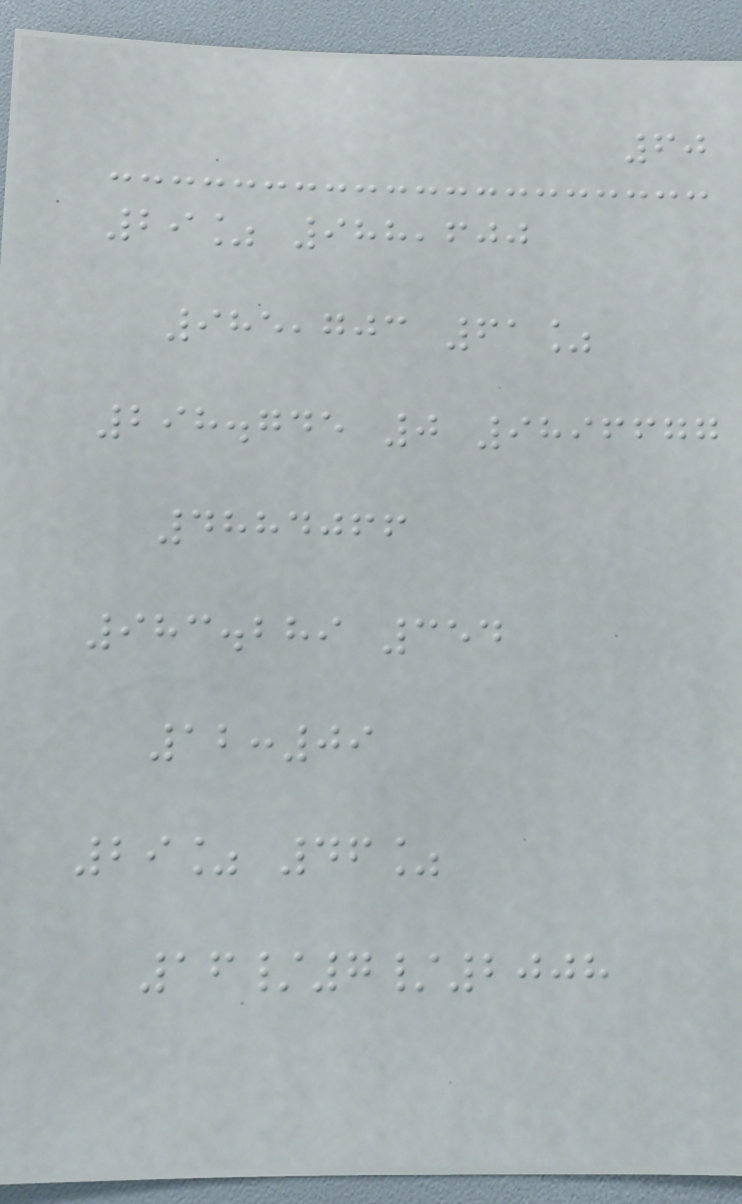60
29% 988,600
985,703 61%
298.745 0 9896677
4884066
983.289 354
12:09
29% 46%
16/7/2008
